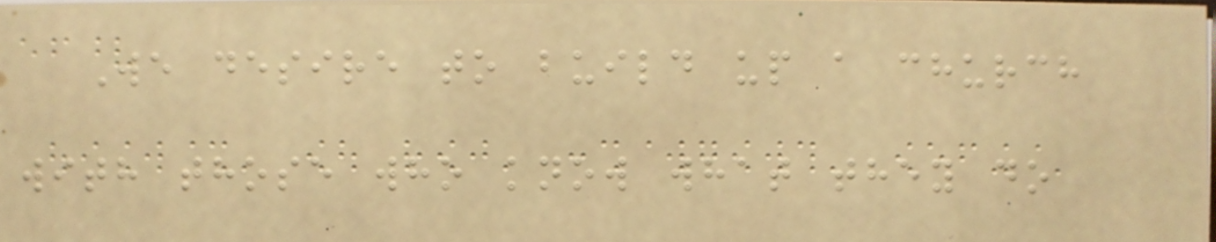We desire to build up a church
with those who know what they do
